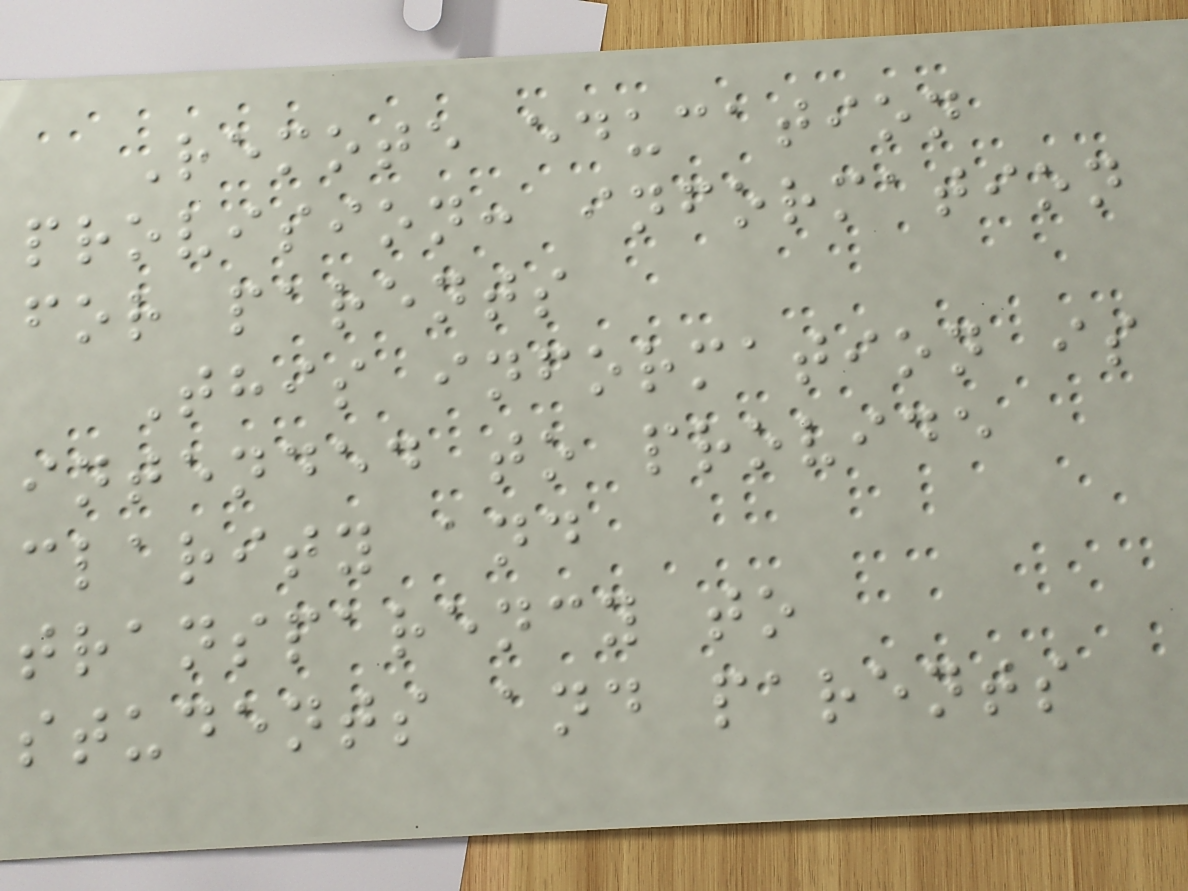Remote education
provision: information
for parents
This information is
intended to provide
clarity and
transparency to
students and parents
